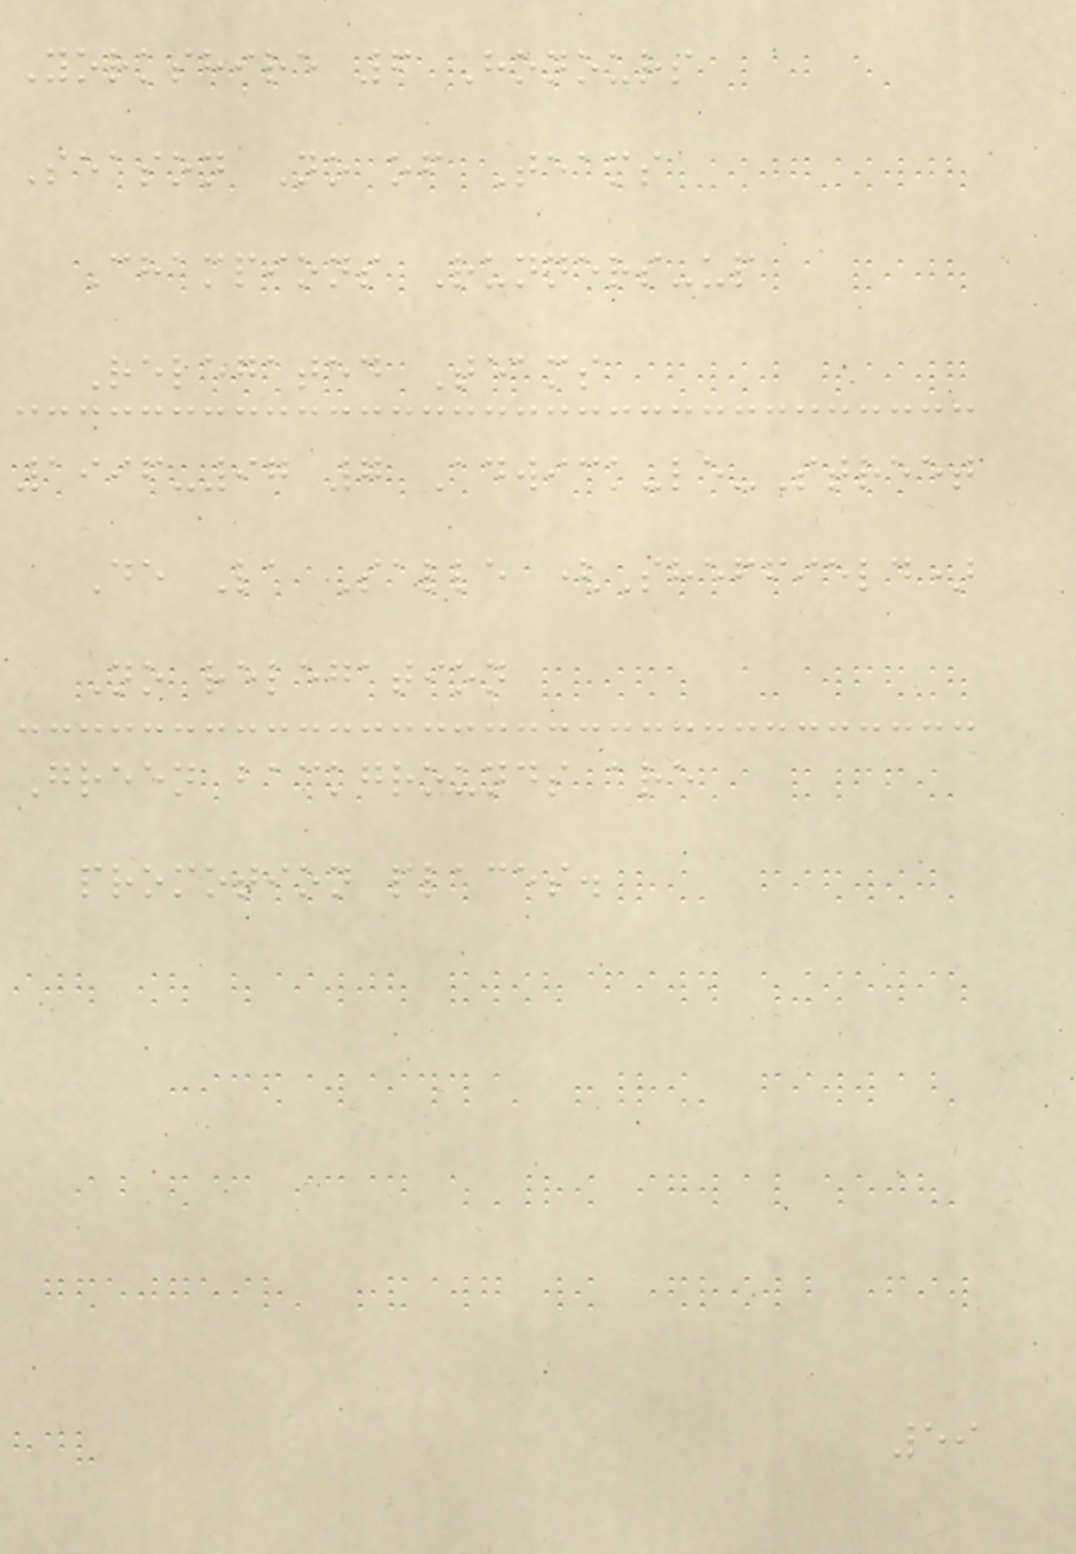Yorkshire 6 Honours
Season No of Teams
Champions Runners-up
Relegated Teams
1996-97 7 Adwick-le-Street
De La Salle (Sheffield)
No relegation
Green backgrounds are
promotion places.
59
